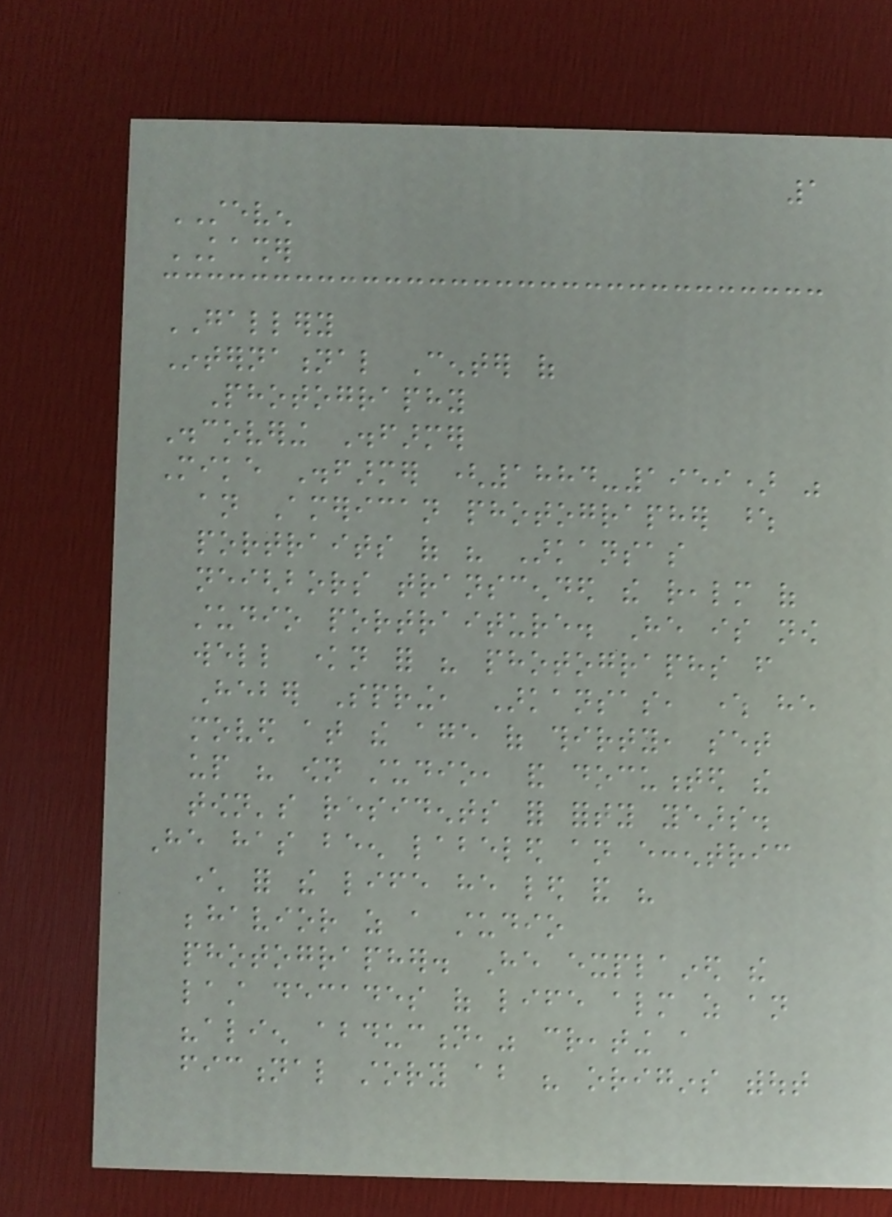1
STEVEN
KASHER
GALLERY
International Center of
Photography
Discovering Disfarmer
Mike Disfarmer (1884-1959) was
an American photographer whose
portraits of his Arkansas
neighbors transcended the realm of
studio portraiture. He is now
well known for his photographs from
Heber Spring, Arkansas, where he
moved at the age of thirty, set
up his own studio, and documented the
town's residents for forty years.
He has been labeled an eccentric
character for the life he led and his
behavior as a studio
photographer. He explained the
last decades of life almost as an
"alien abduction," creating a
fictional story about his origins without
